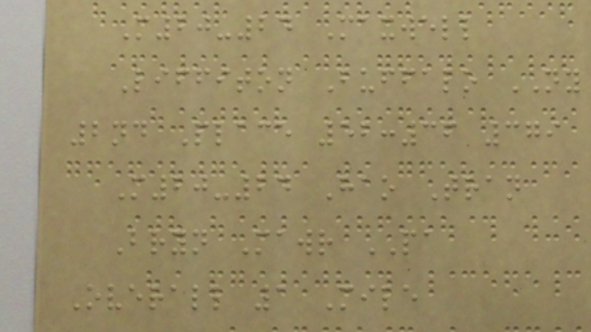M20-24 Maxwell
Liffiton Buffalo NY
2nd Place 52:36 379
M20-24 Hao Tran
Bryn Mawr PA
Overall 1 Mile
